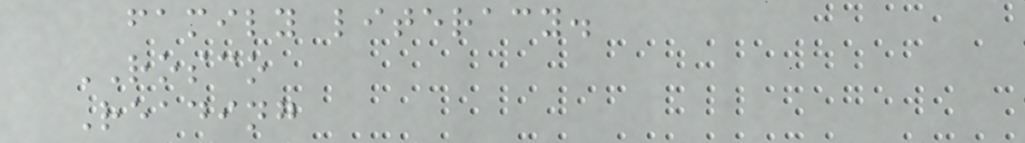family literacy.
ROSCO
Reading
